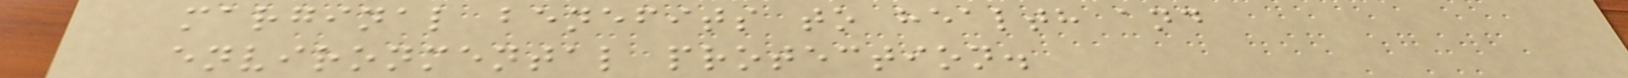marginal benefits to health and
environmental protection.
